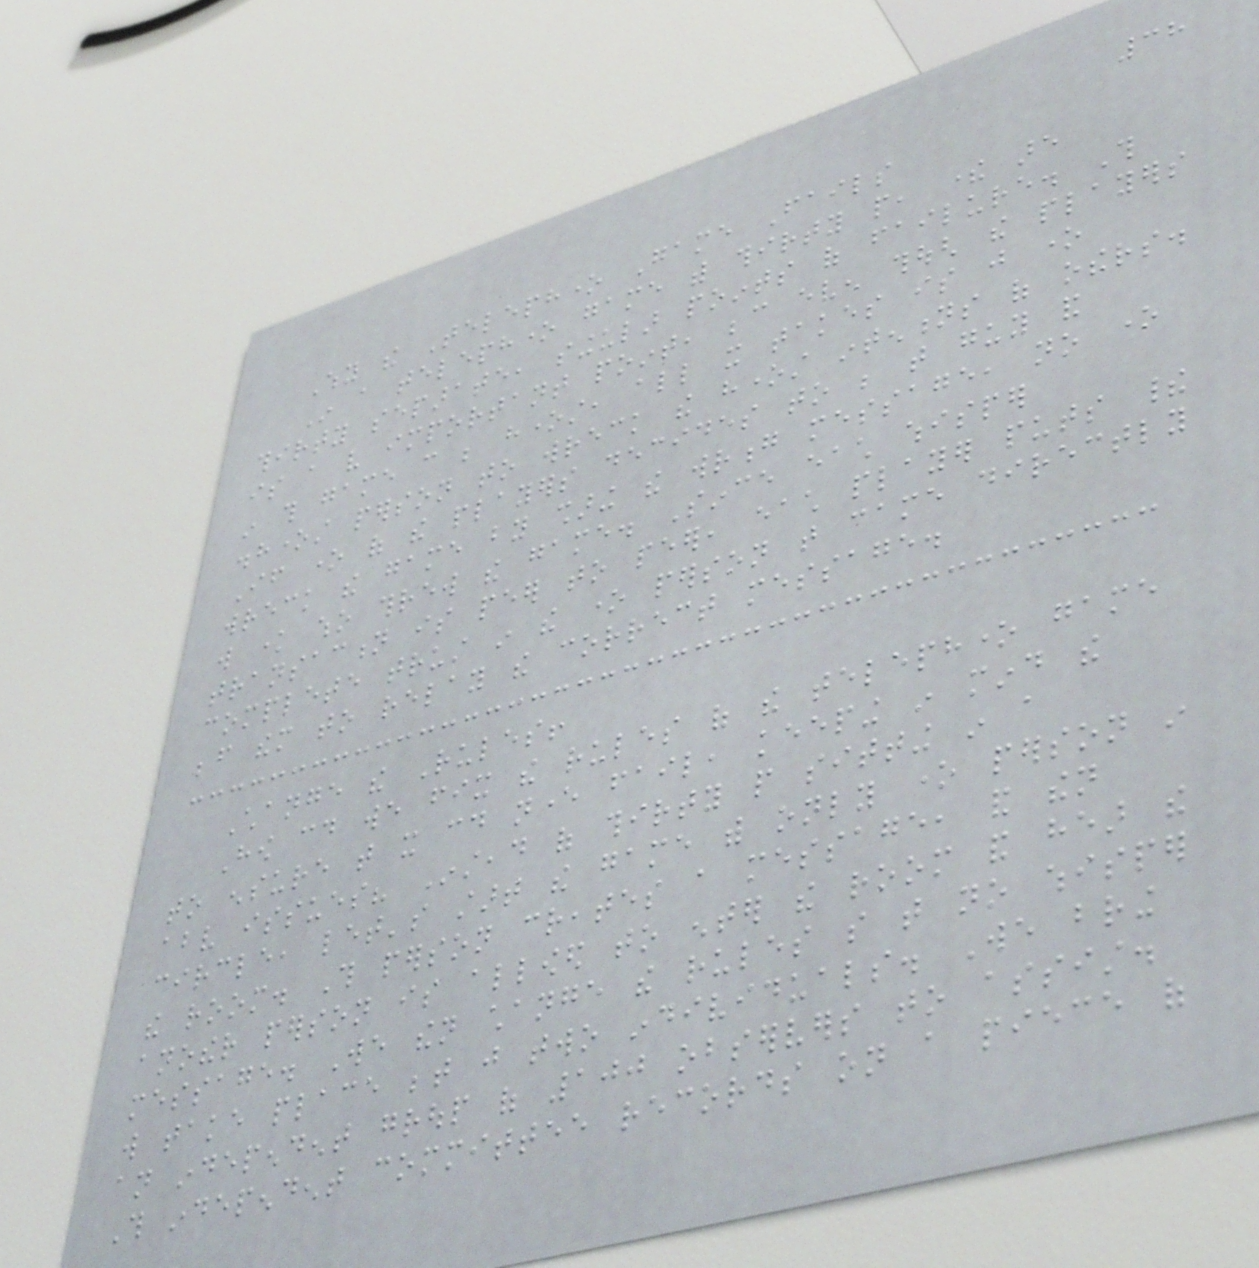38
Why the Telephone Game Fails
In a telephone game with thirty people, there are
thirty separate, singular points of failure. This
is a very important point, because even though the players
in this game can be honest, all it takes is just one
dishonest person to wreck the honest intentions of others.
If one of the players decides to be that guy and
wreck the game by sharing the wrong message, no one
will know who threw the game. Since each whisper
transaction is peer to peer, each player puts their
complete trust in the one person that came directly
before them to relay the correct message.
Change the Rules!
How could we fix the rules of the telephone game
to ensure that it could never fail, keeping in mind the
above issues? Instead of thirty people sitting in a
circle, let's start the game with only one person in
the room. This person creates a message, and then
another person is allowed to enter the room and hear the
message. We then change the rules so that no whisper
will take place between just two individuals. We bring
an independent group of 100 observers to assist.
This independent committee records on a piece of
